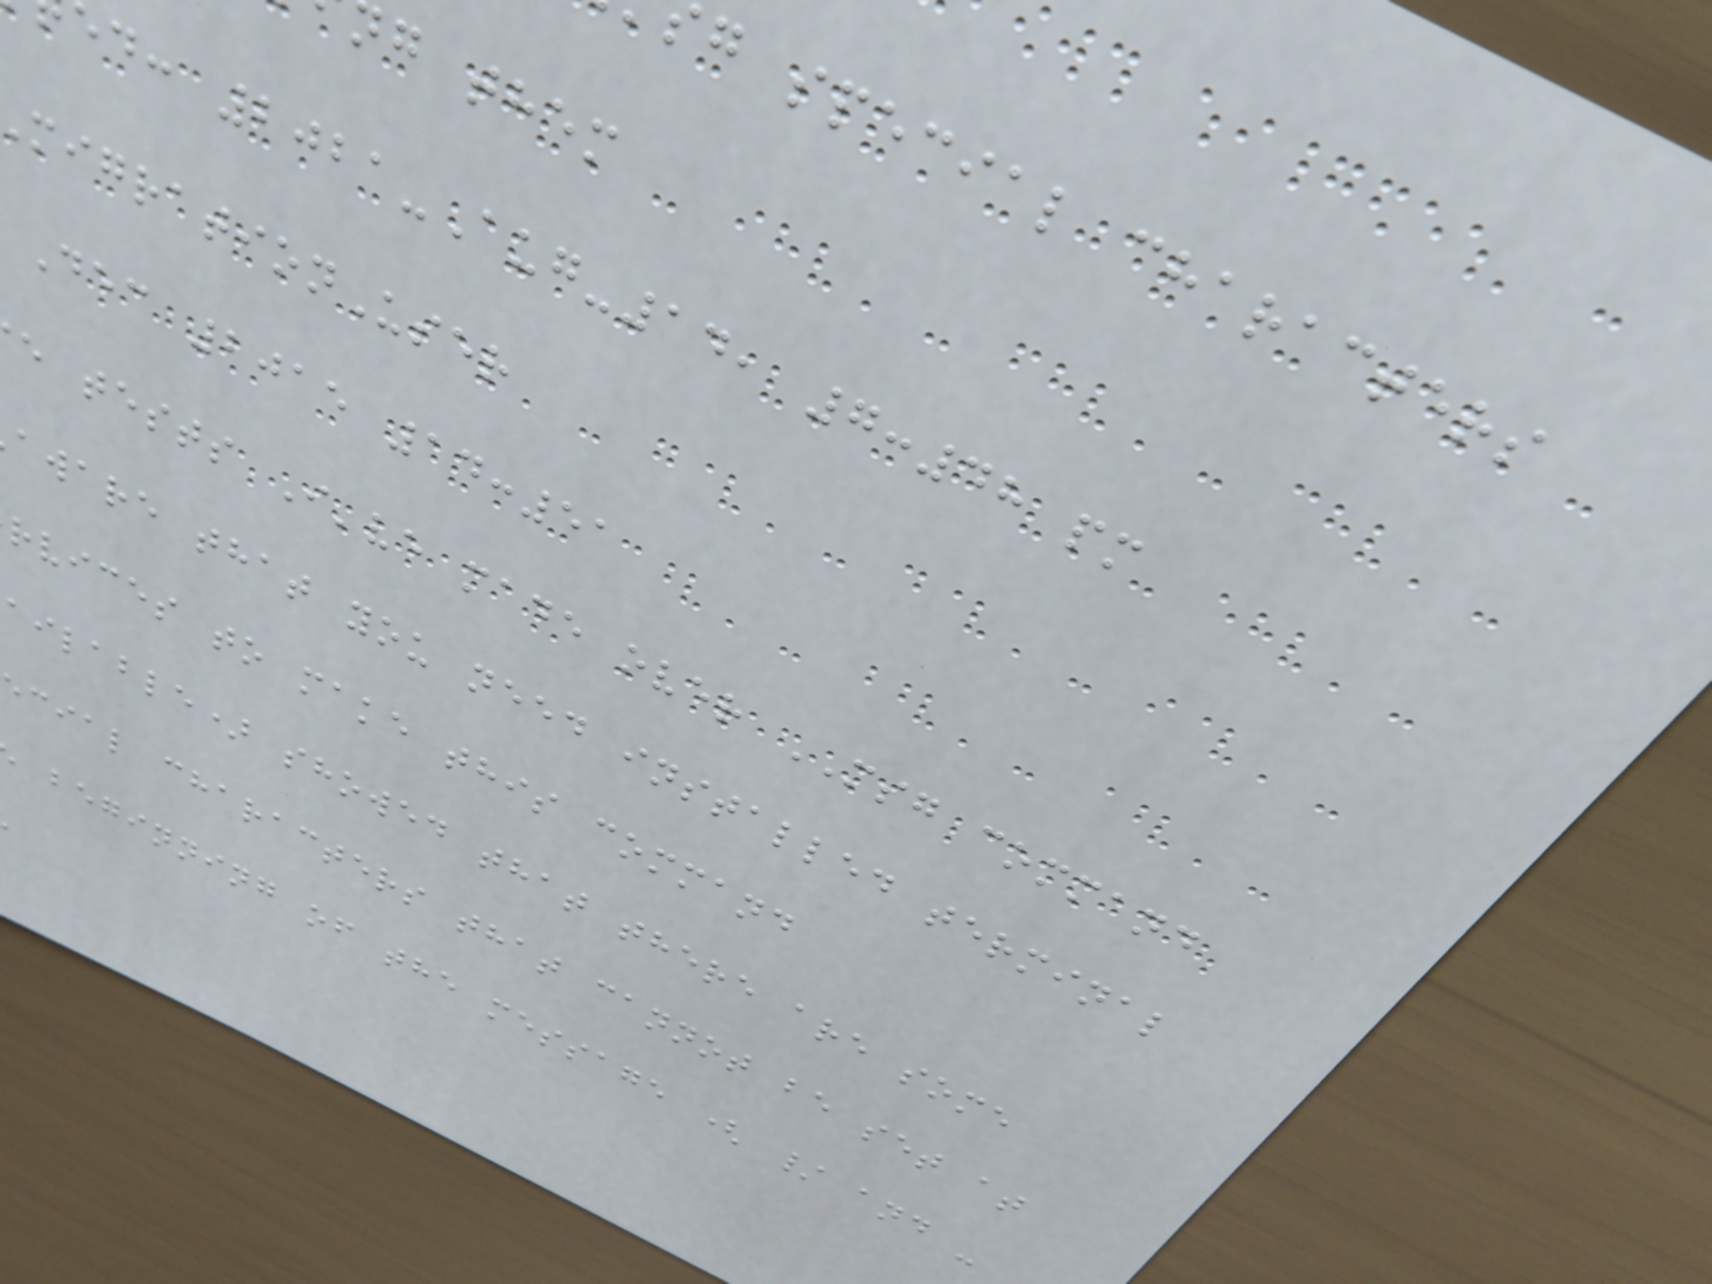g special characters
g them
ed: 2021-Aug-14, 7:48 pm
igrationUser
Dec 2015 14:51
e tests I've made over MSG command
aware that you need installed terminal
rvices to make this command
ailable) showed that there are some
ecial characters that cannot be set at
beginning of the message ( / and -
